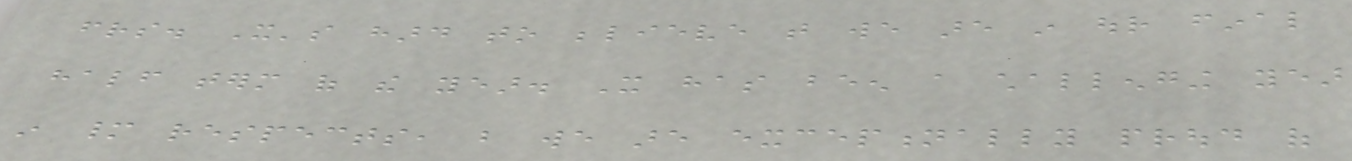friends. It's hard to believe that we are in our final
half term of the year. It has been a challenging year
in many respects, but we are exceptionally proud of
